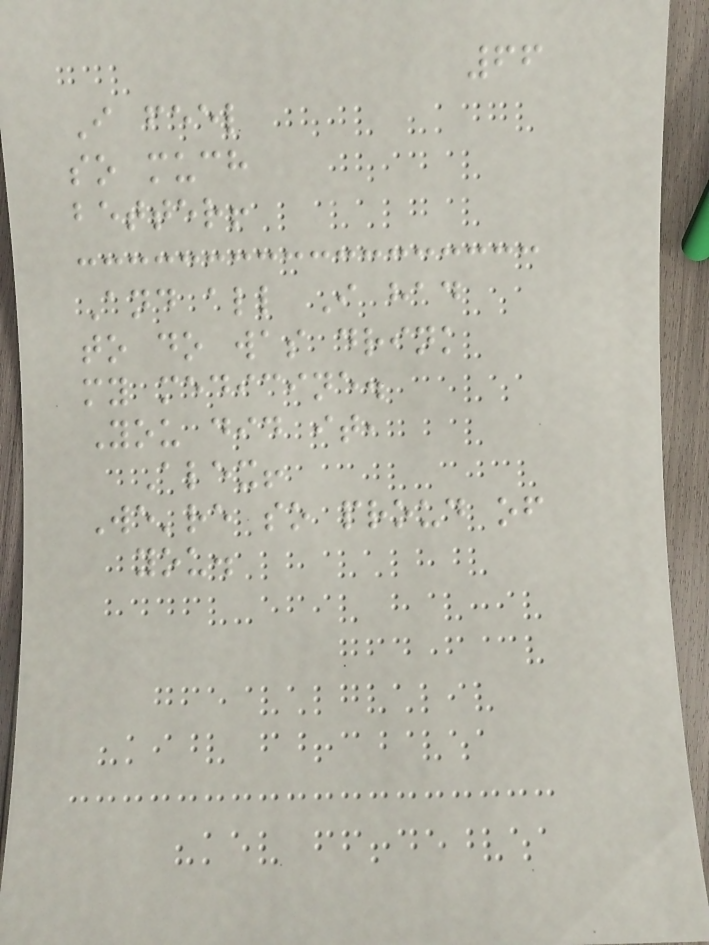66
I feel
so much
better!
And all I had
to do was drink
my medicine.
You did it,
Alex!
We're so proud of
you.
